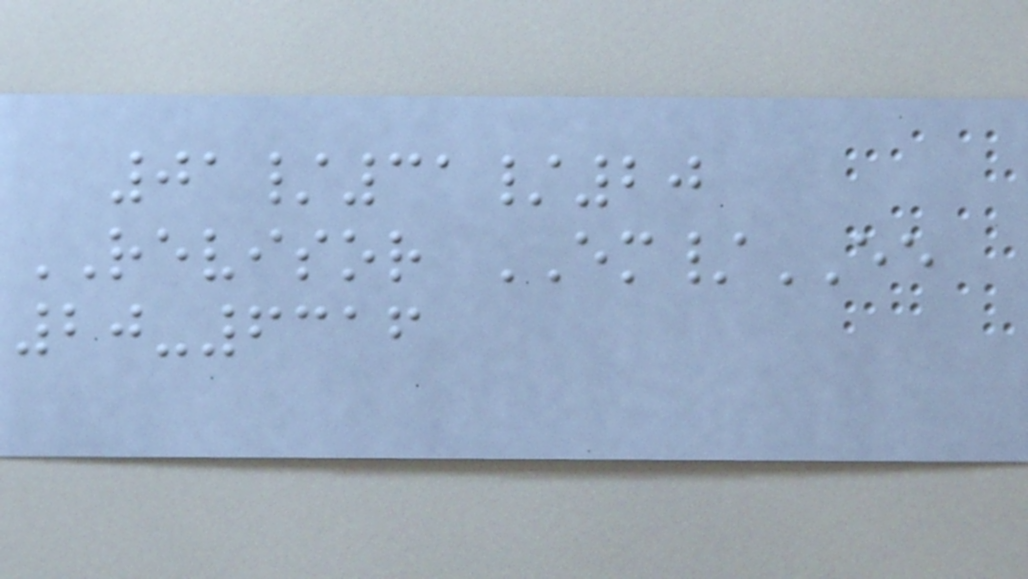01/31/20
REVISOR EM/EE
20-6316
